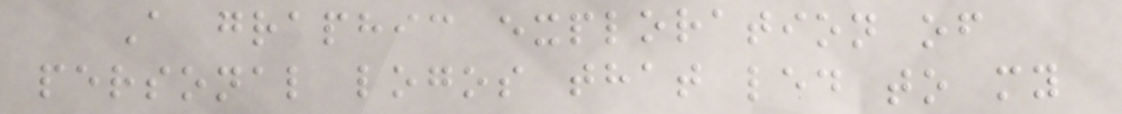A graphic exploration of
personal logos that led to my
